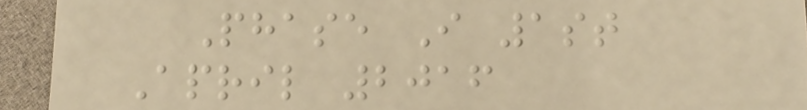Phase I 1st
April 2016
